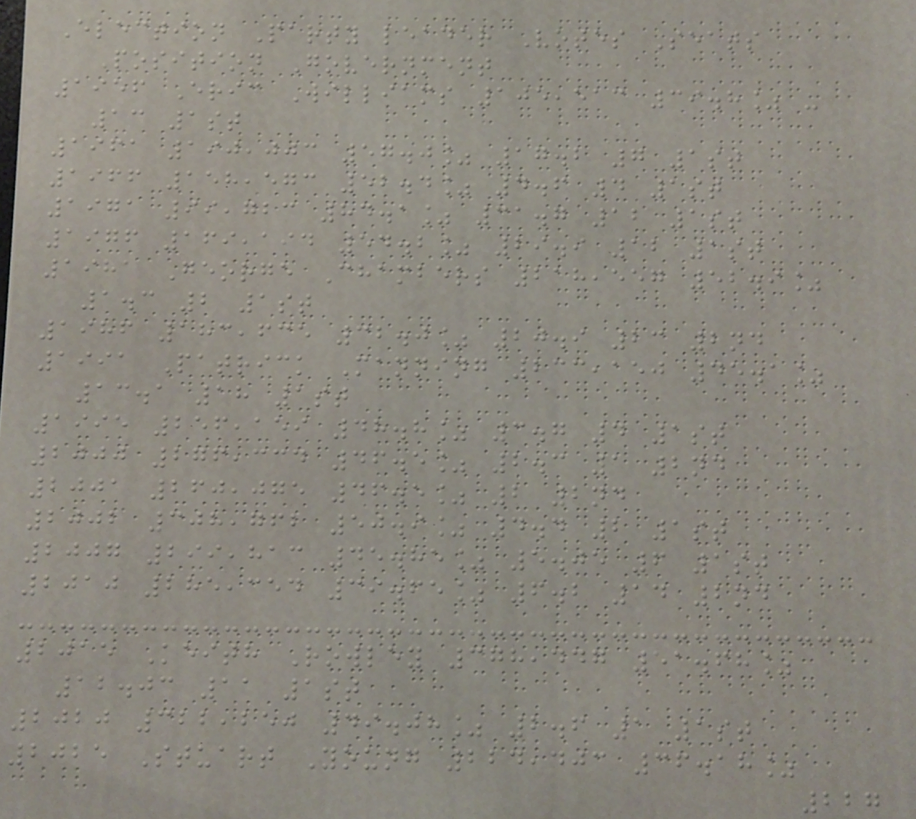Election Party leader Votes Seats
Position Government
1956 Eric Williams 105,513 39.8% -
13 1st
1961 190,003 57.0% 17.2 7 1st
1966 158,573 52.4% 4.6 4 1st
1971 99,723 84.1% 31.7 12 1st
1976 169,194 54.2% 29.9 12 1st
1981 George Chambers 218,557 52.9%
1.3 2 1st
1986 183,635 32.0% 20.9 23 2nd
1991 Patrick Manning 233,150 45.1%
13.1 18 1st
1995 256,159 48.8% 3.7 4 1st
2000 276,334 46.5% 2.3 1 2nd
2001 260,075 46.5% 2 2nd
2002 308,762 50.9% 4.4 2 1st
2007 299,813 45.85% 5.05 6 1st
2010 285,354 39.65% 6.2 14 2nd
2015 Keith Rowley 378,447 51.68%
12.03 11 1st
2020 322,250 49.08% 2.6 1 1st
2025 Stuart Young 224,403 36.18%
227
